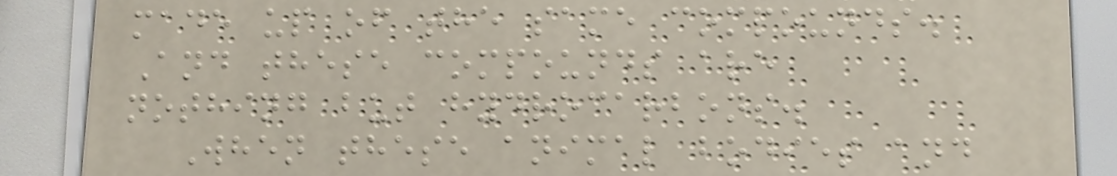made up of the same compounds.
And these compounds are
nothing but hydrocarbons.
When these animal bodies and
